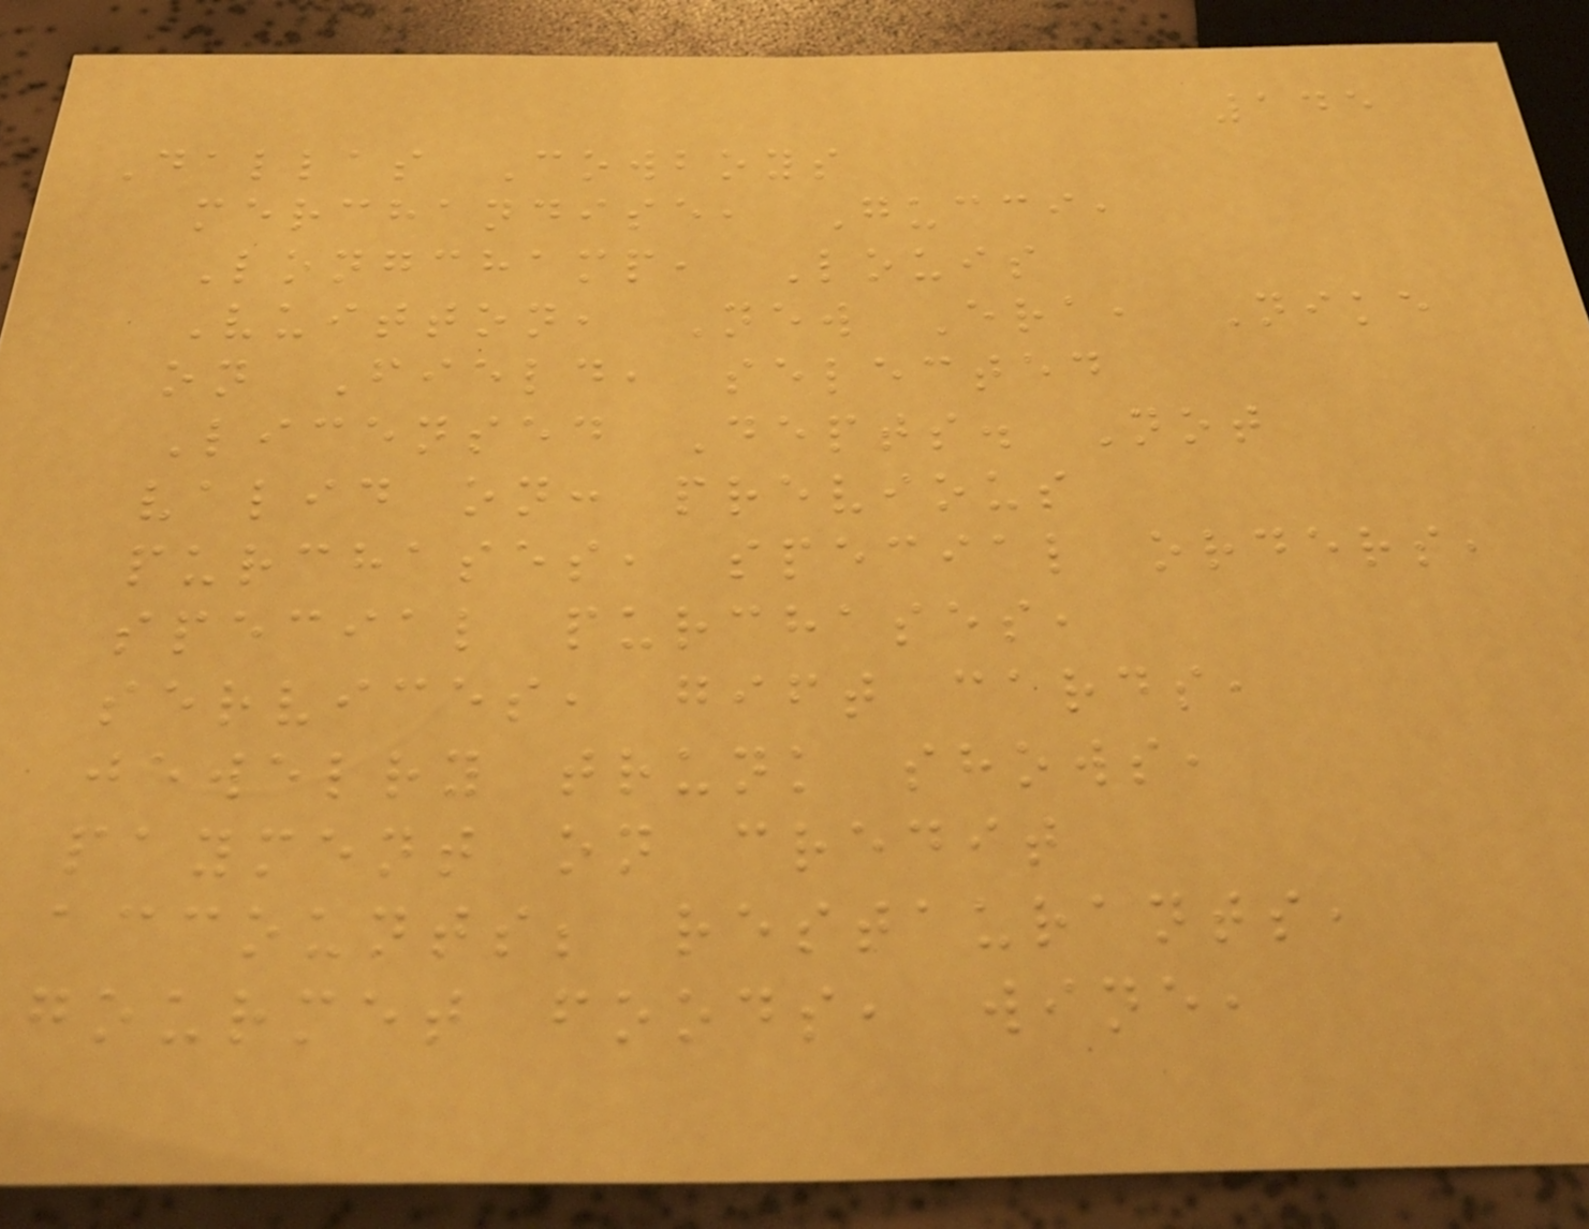145
Dallas Cowboys
merchandise, Gucci,
Longchamp, Louis
Vuitton, New Era, Nike
on Field, selected
Licensed Depts. Not
valid on: previous
purchases, special orders,
special purchases,
services, gift cards,
jewelry trunk shows,
payment on credit
accounts; restaurants,
gourmet foods, wine,
